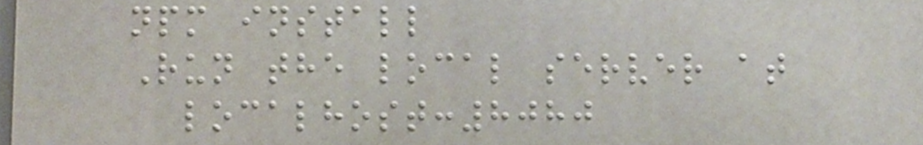npm install
Run the local server at
localhost:8080
